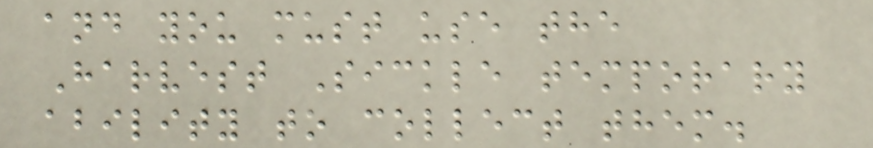and you must use the
Harvest Sickle temporary
ability to collect them.
